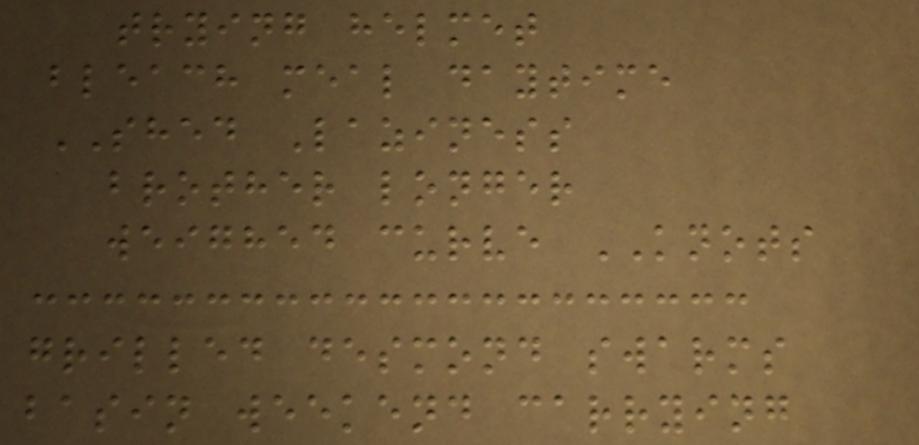trying helmet
bleach meal daytime
SHED Laziness
brother longer
weighed curve KNOTS
grilled desmond swarms
basin weekend carrying
